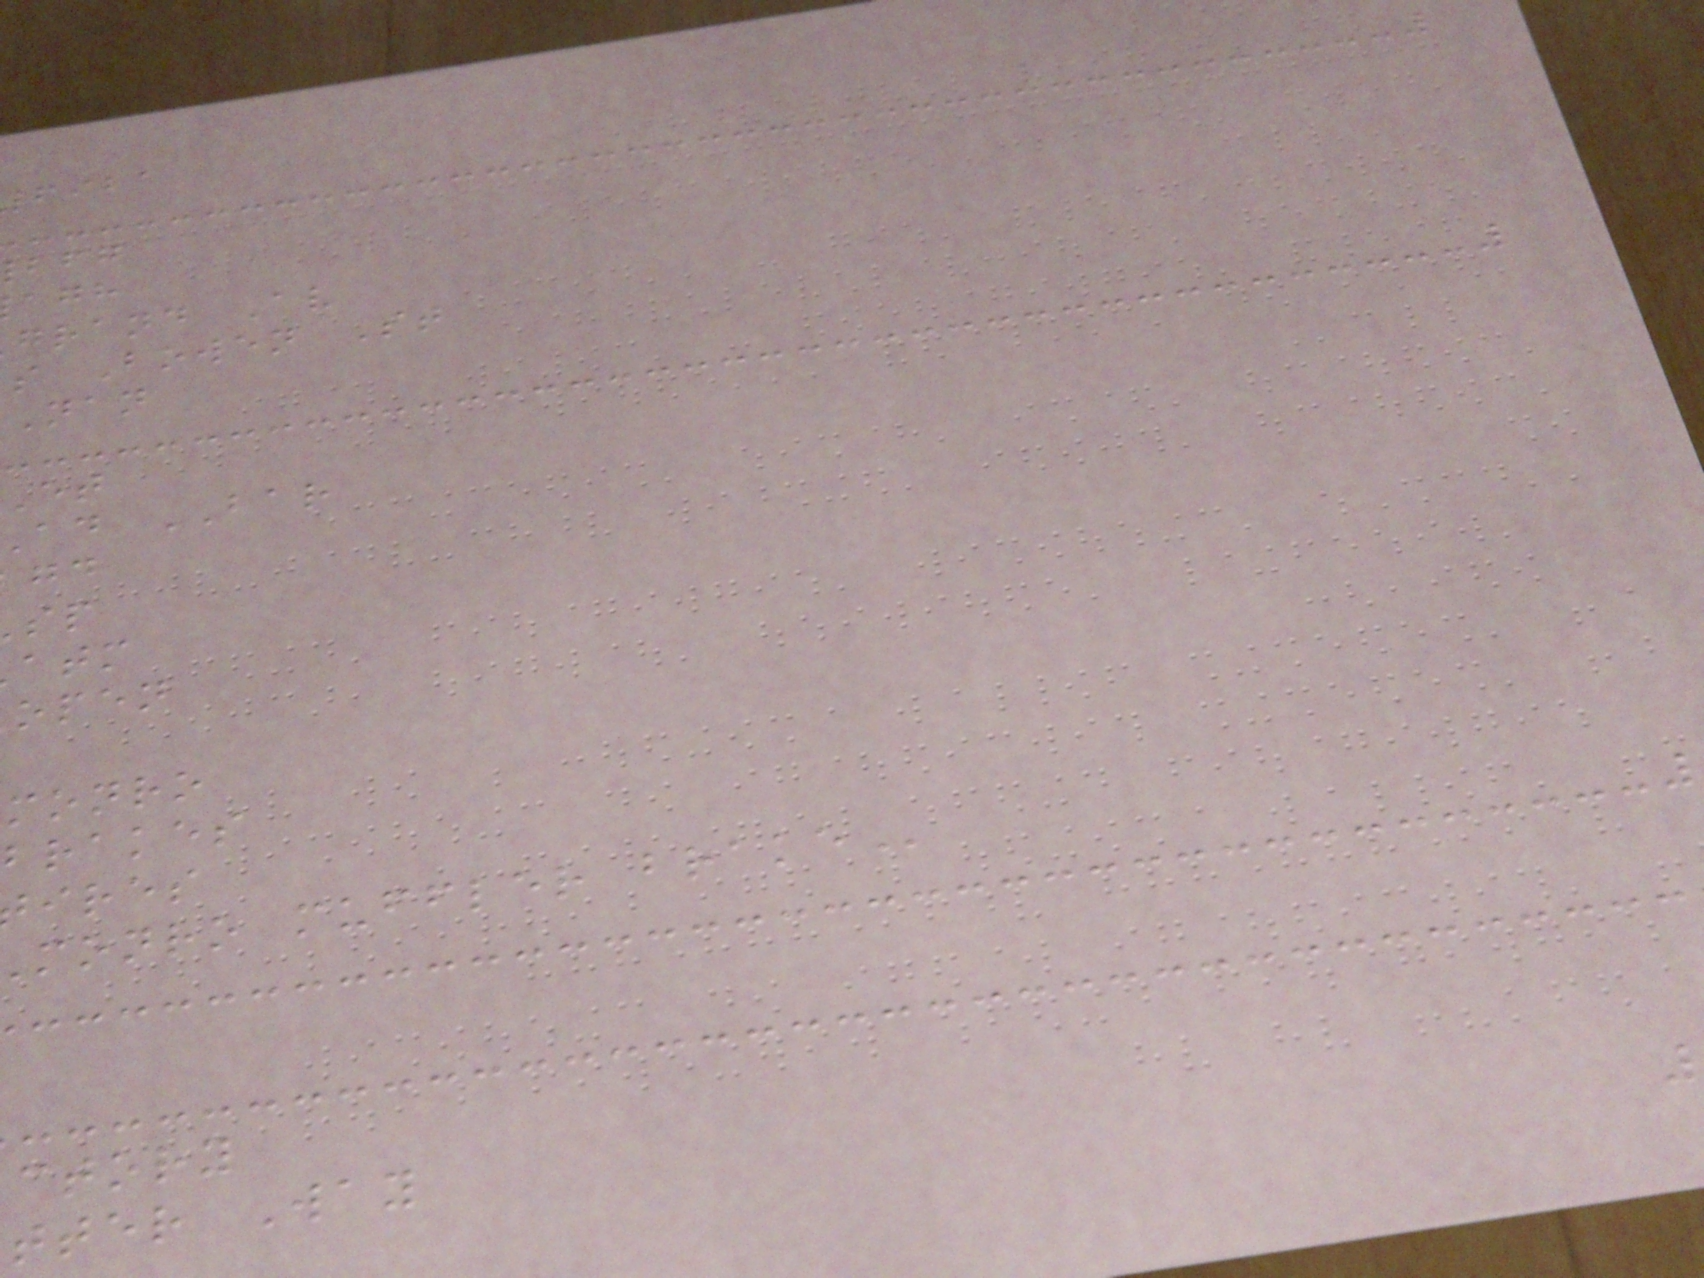fiba
grand Av
s Bowen St
ad BAR
open
monro
brakes
ires
monro muffler
ctory
tter Way
